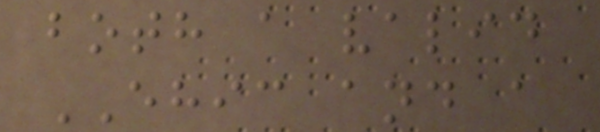both a valid
EHIC and a
